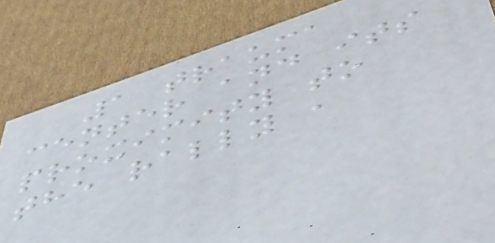1 trauma
center and its
proximity to
the rally ,
